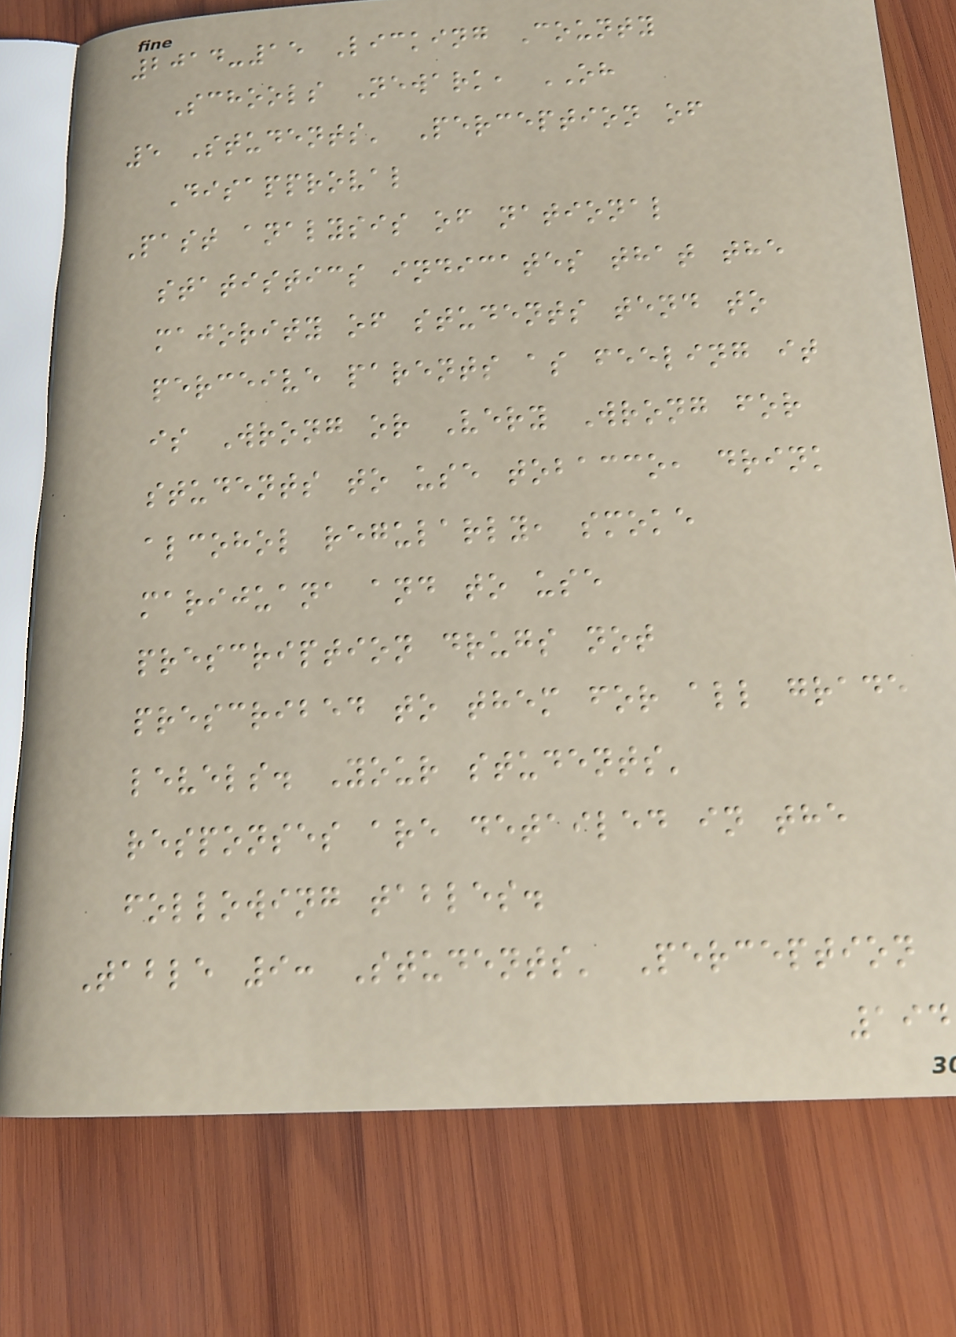2014-15 Licking County
Schools Newark, OH
5 Students' Perception of
Disapproval
Past analysis of national
statistics indicates that the
majority of students tend to
perceive parents as feeling it
is Wrong or Very Wrong for
students to use tobacco, drink
alcohol regularly, smoke
marijuana and to use
prescription drugs not
prescribed to them for all grade
levels. Your students'
responses are detailed in the
following tables.
Table 9: Students' Perception
194
